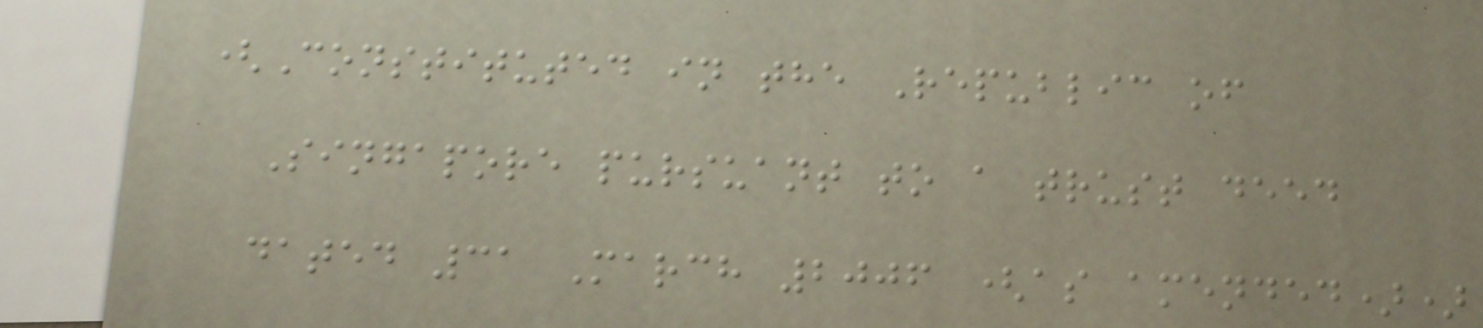(Constituted in the Republic of
Singapore pursuant to a trust deed
dated 31 March 2006 (as amended))
